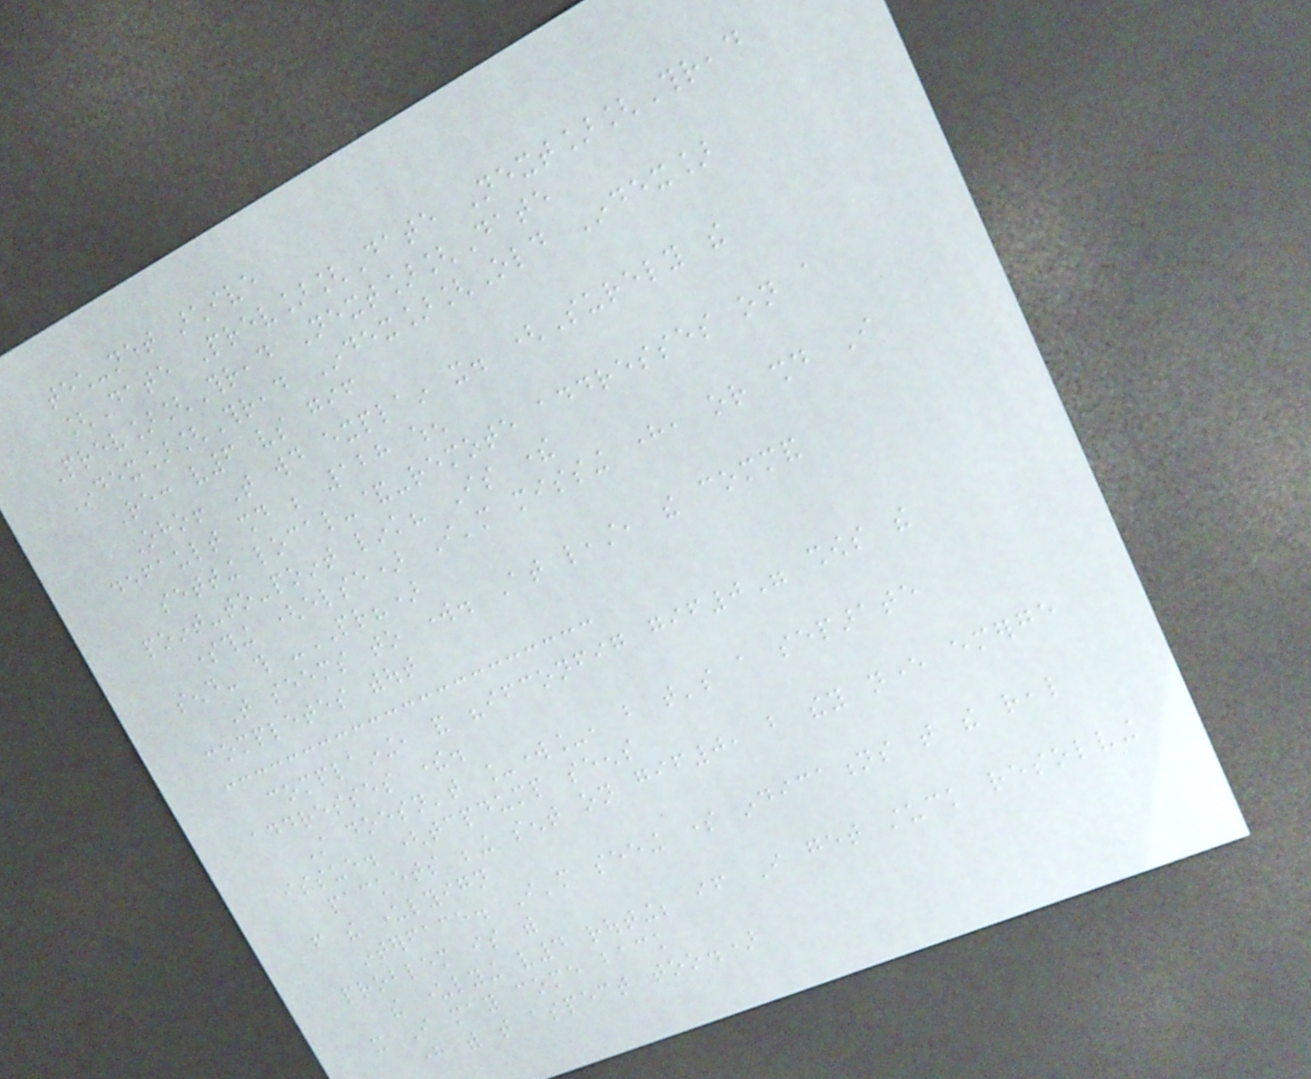tech-net archive
[Date Prev][Date Next][Thread
Prev][Thread Next][Date
Index][Thread Index][Old Index]
Re: v6 vs gif
Oho! That would explain it. (Surely the
default should be 128 when
setting local-&-remote addresses on a
point-to-point link? Is there
something (else) I'm missing here, or should I
send- this -PR?)
That seems to work. At least, the command
completes without
complaining, and "ifconfig gif0" shows the
addresses there.
Still doesn't _work_, but that's a separate
issue. (tcpdump seens
packets being sent on gif0, but they never emerge
from the underlyign
interface. I'm seeing some indications that the real
problem is with
the underlying v4 routing; if I get stuck resolving
it I may come back
here with that aspect too.)
